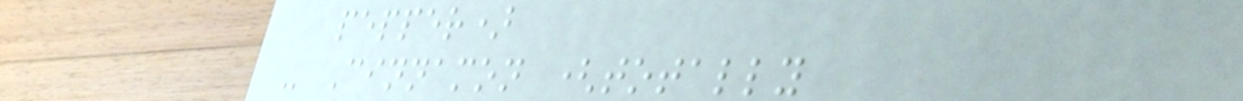pepper)
- Cinnamon (totally
